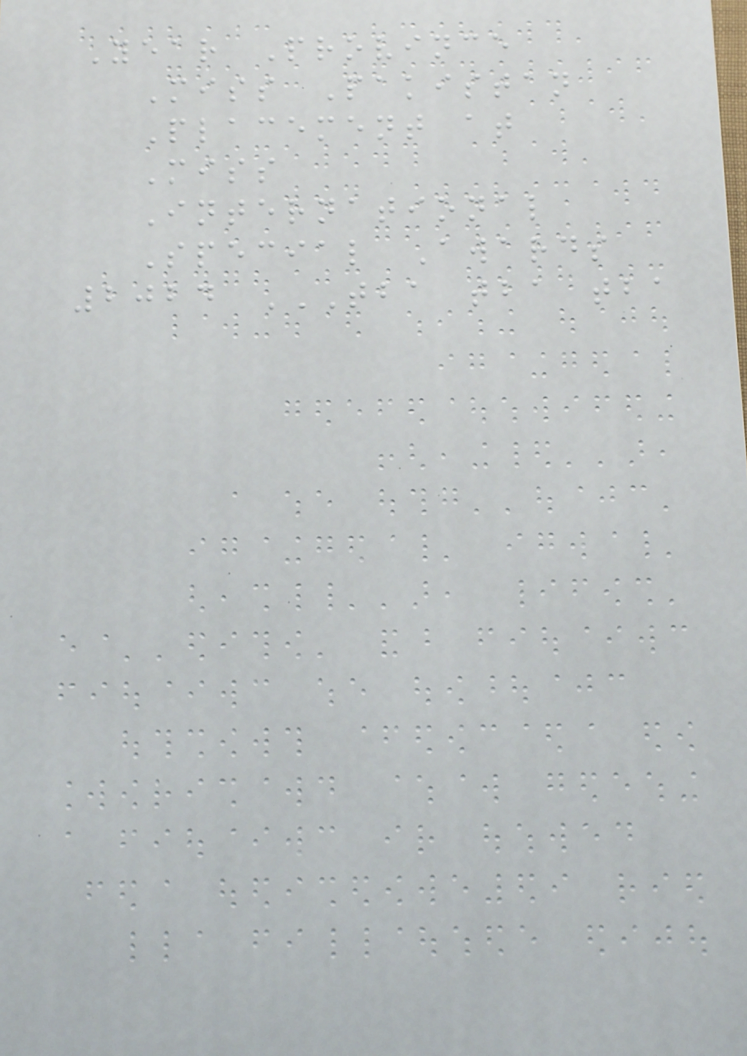Year Province
Miss Pakistan
Placement at
Miss
International
Special Awards
2024 TBA TBA TBA
